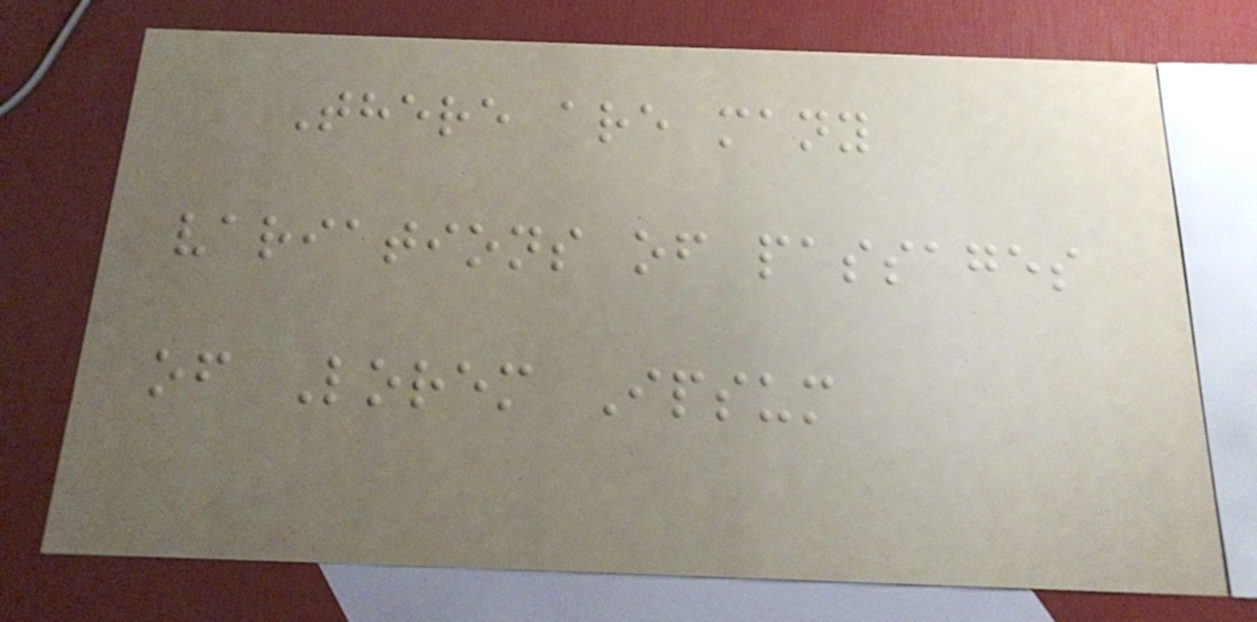There are many
variations of passages
of Lorem Ipsum
